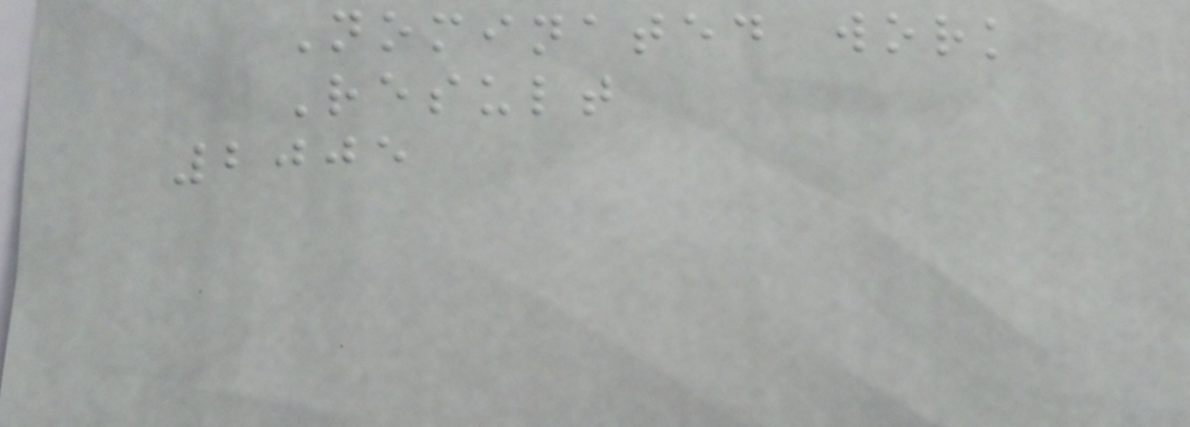Nominated work
Result
2005
